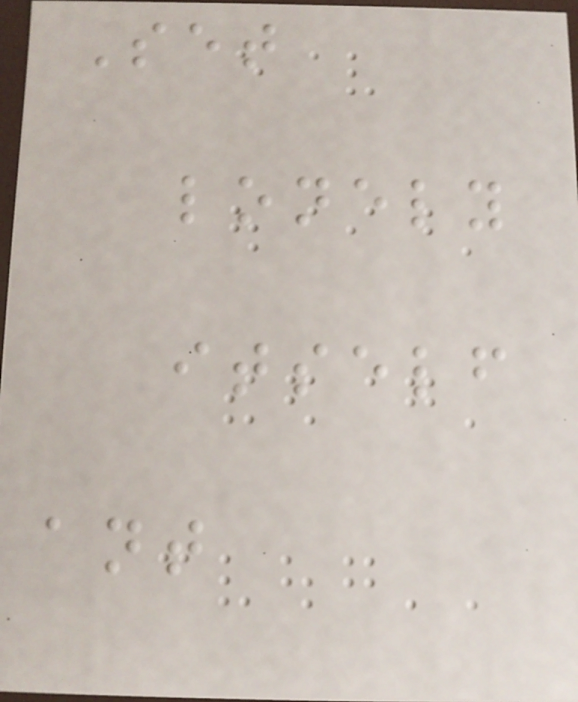Set
lonely
itself
ant
